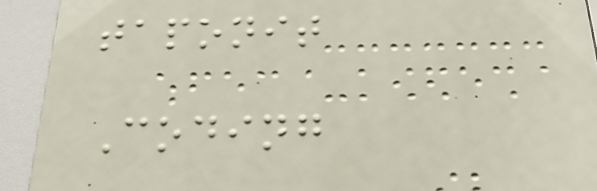taponit
Coding
